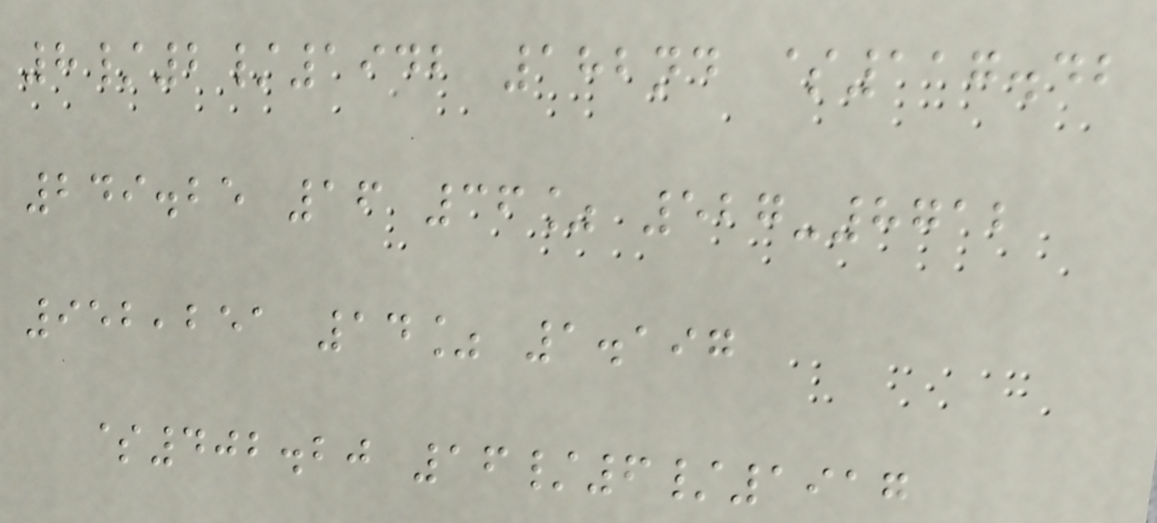8/2/1942 182nd $117.42
249.25 16 36% 527-8712
952,251 14% 1.197
$402.20 16/6/1917
